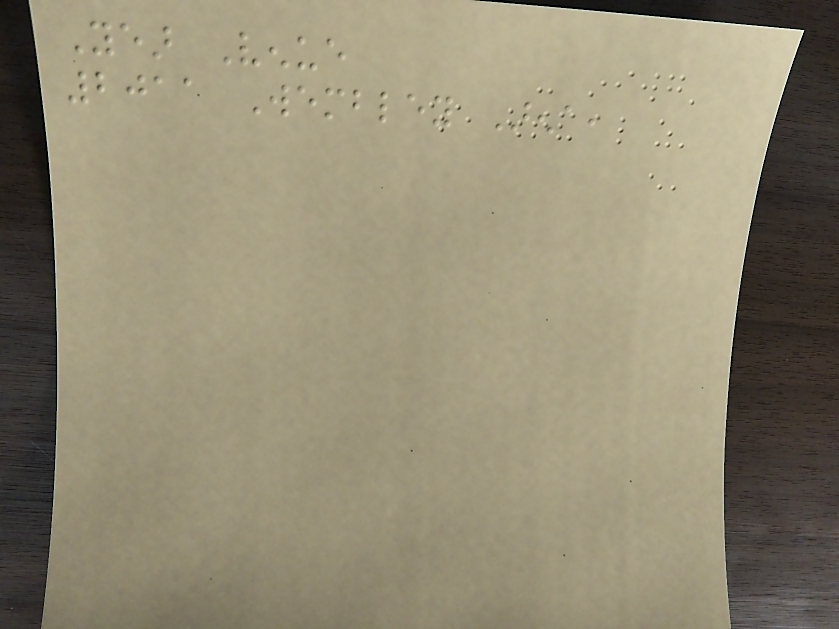Year Venue
2011 Wembley Arena,
